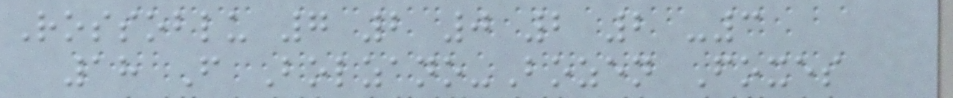Rossoblu 7 2 0 2 2 -3
18 F Bolzano-Bozen Foxes
